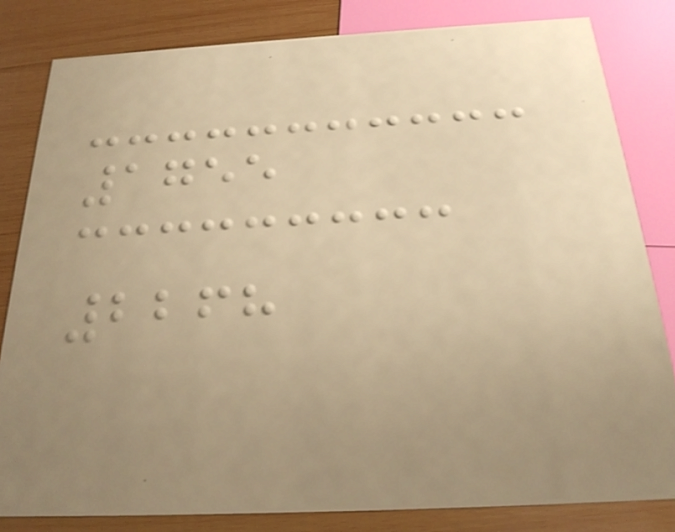1755
2268
